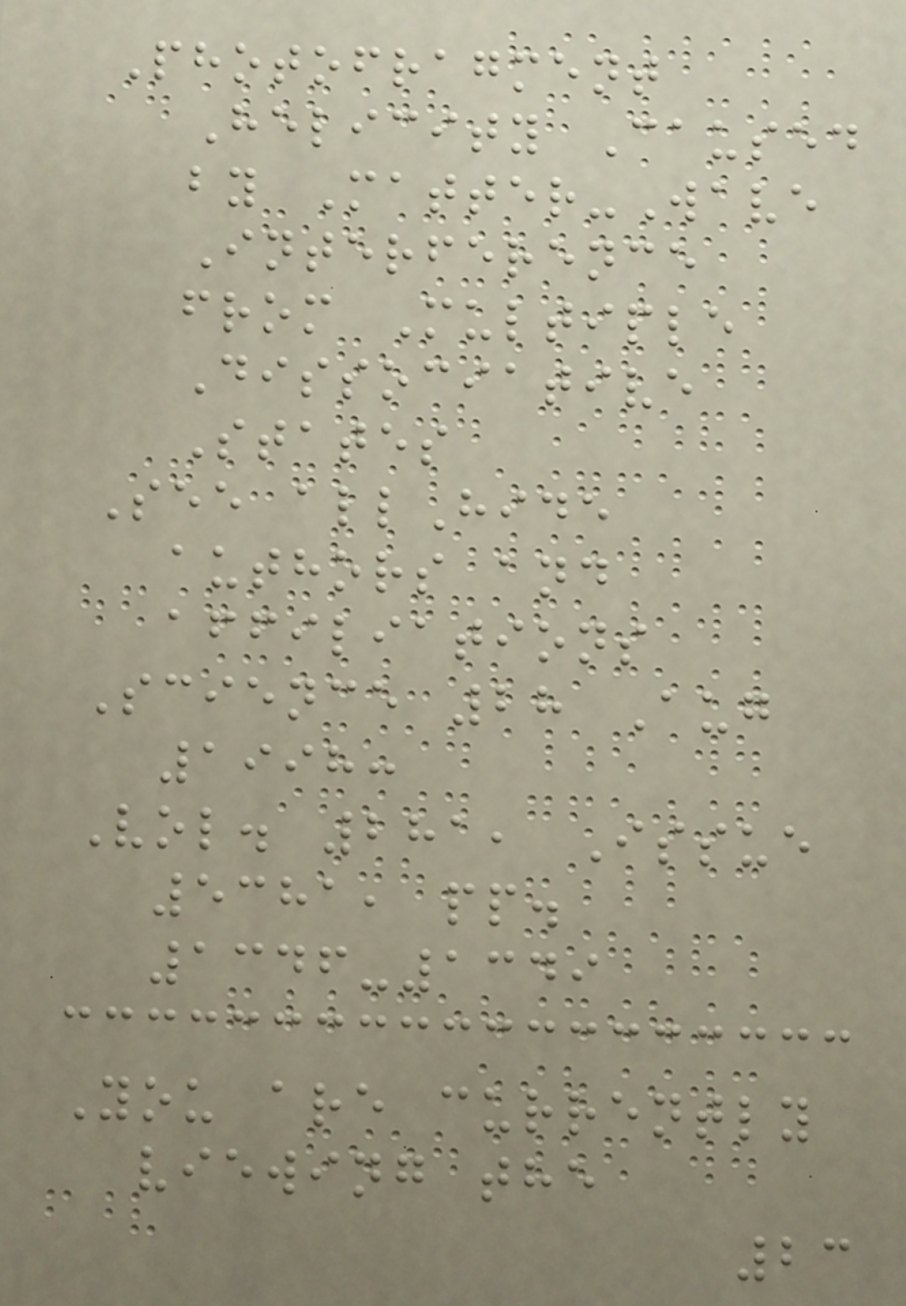Photofragment
Helicity Caused
by Matter-Wave
Interference
from Multiple
Dissociative
States
See allHide
authors and
affiliations
Science 28 Aug
1998:
Vol. 281, Issue
5381, pp.
1346-1349
You are currently
viewing the
23
